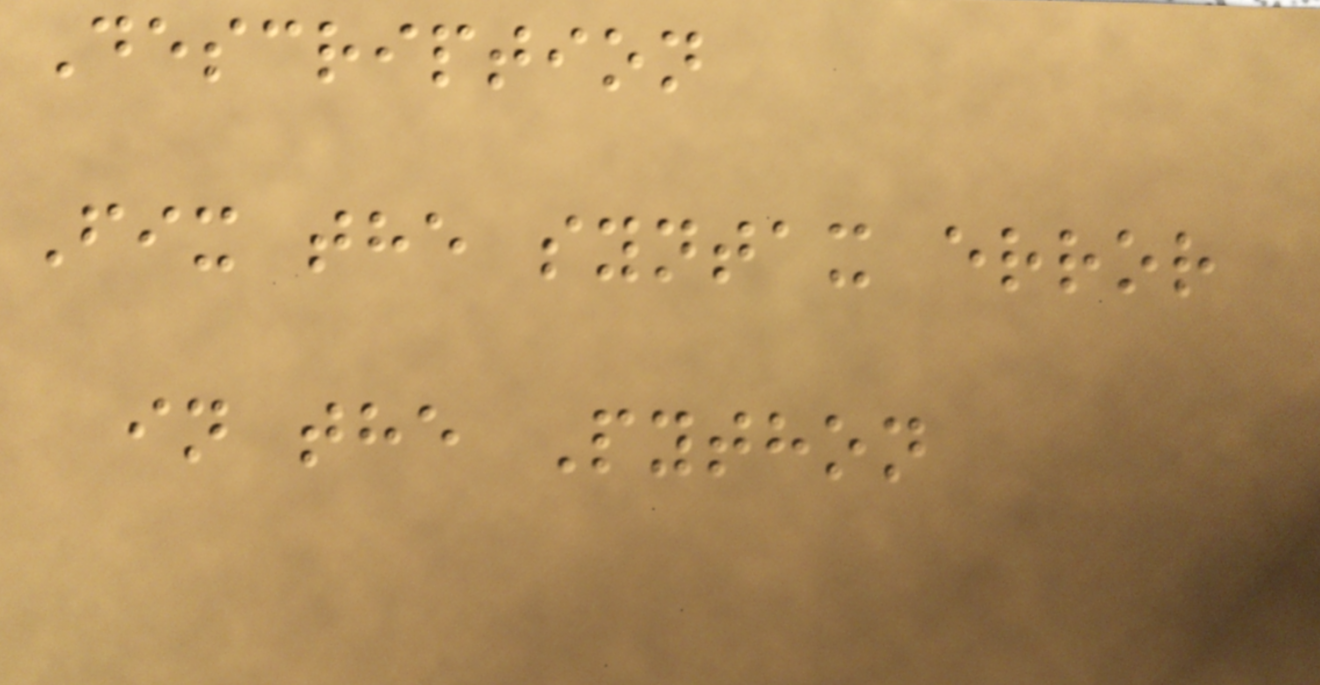Description
Fix the syntax error
in the Python
